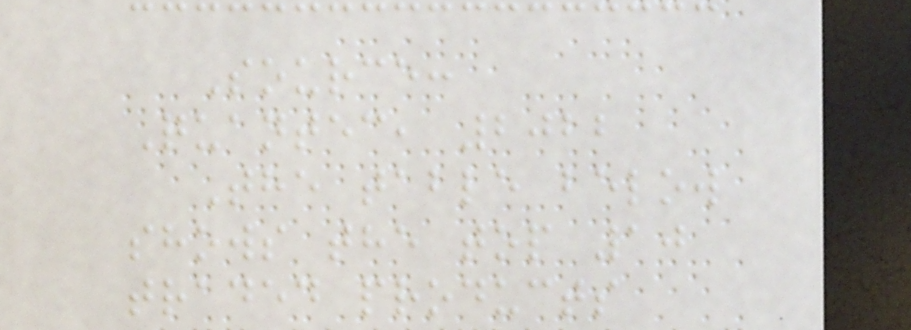Source:
Quantec, 2022
The table below
shows the top 10
traded products
